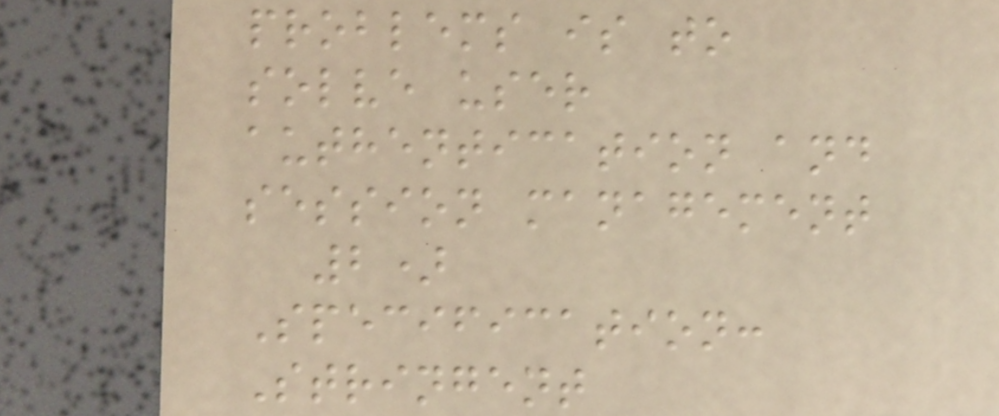problems is to
solve user
authentication and
session management
2)
Specification:
Stringent
